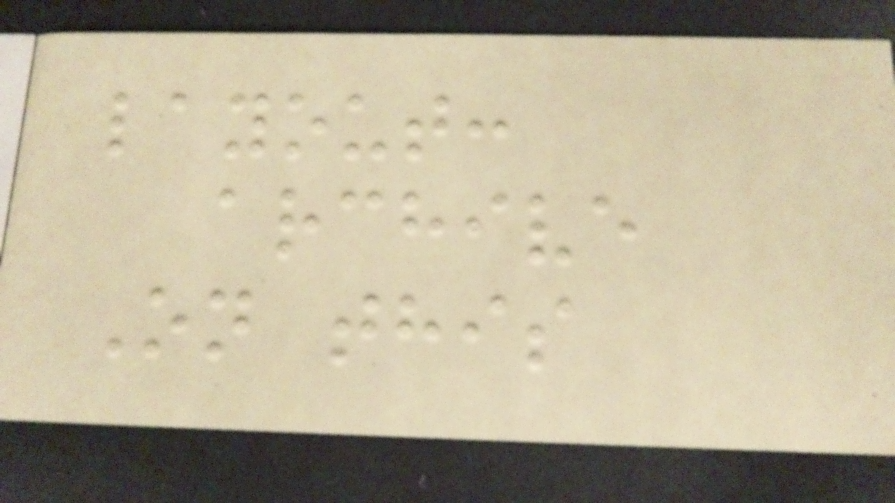layout:
archive
On this
